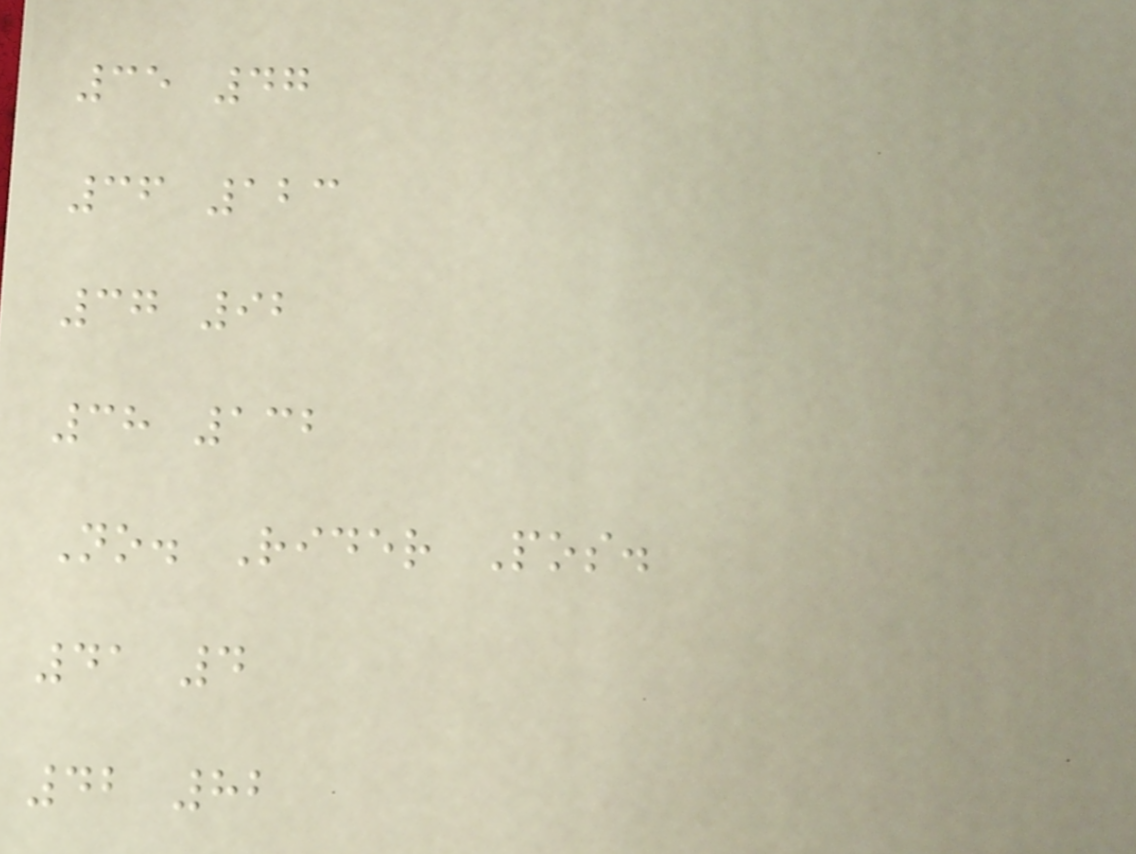35 47
36 123
37 92
38 132
No. Rider Pos.
41 4
42 82
